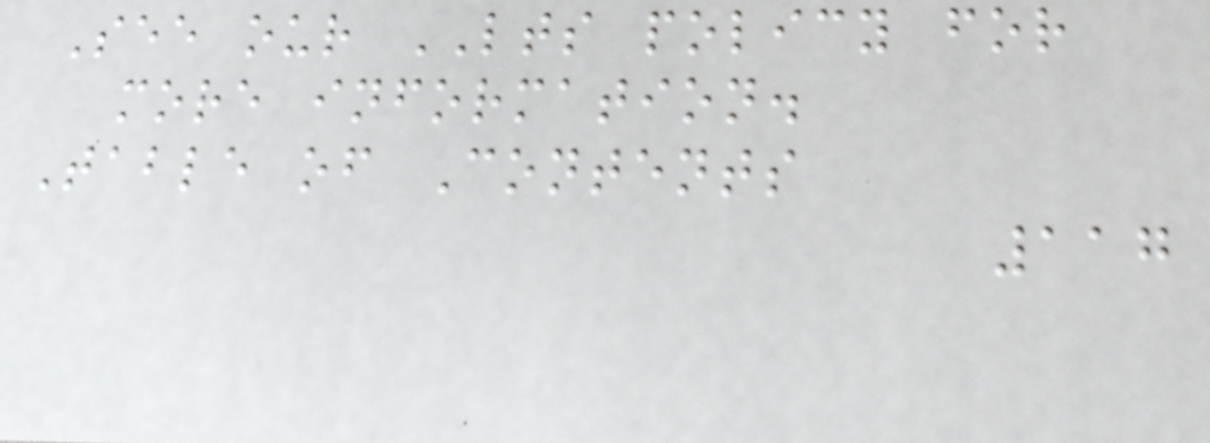See our LTS policy for
more information.
Table of Contents
117
